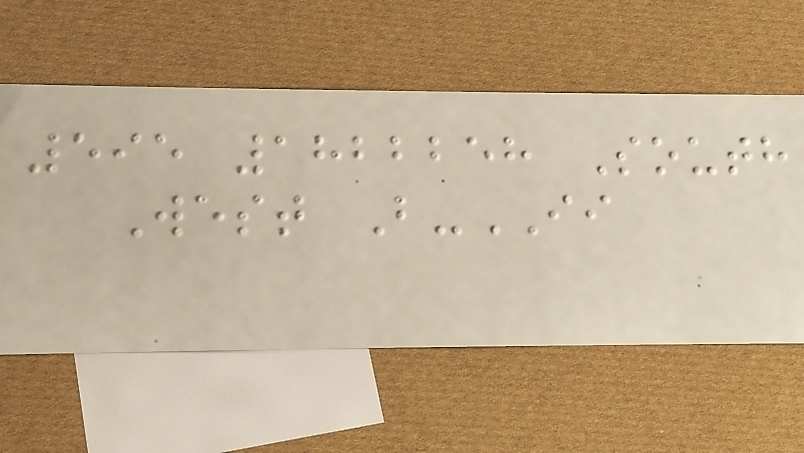595 1822258 South
West B-II
